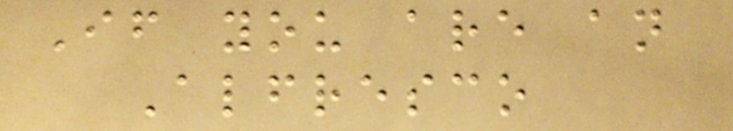If you are an
Alfresco
